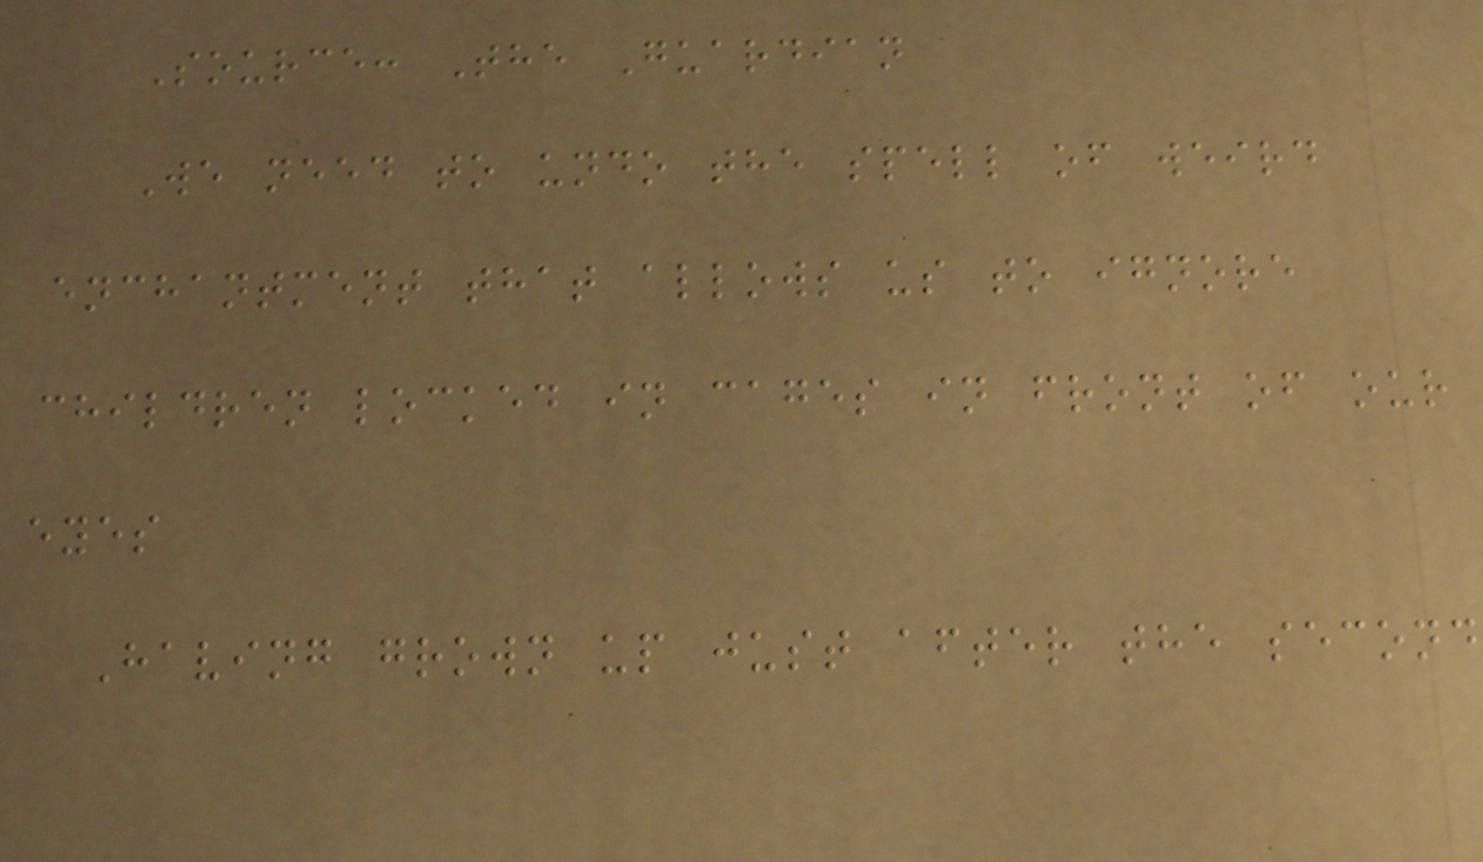Source: The Guardian
We need to undo the spell of weird
enchantment that allows us to ignore
children locked in cages in front of our
eyes
Having grown up just after the second
